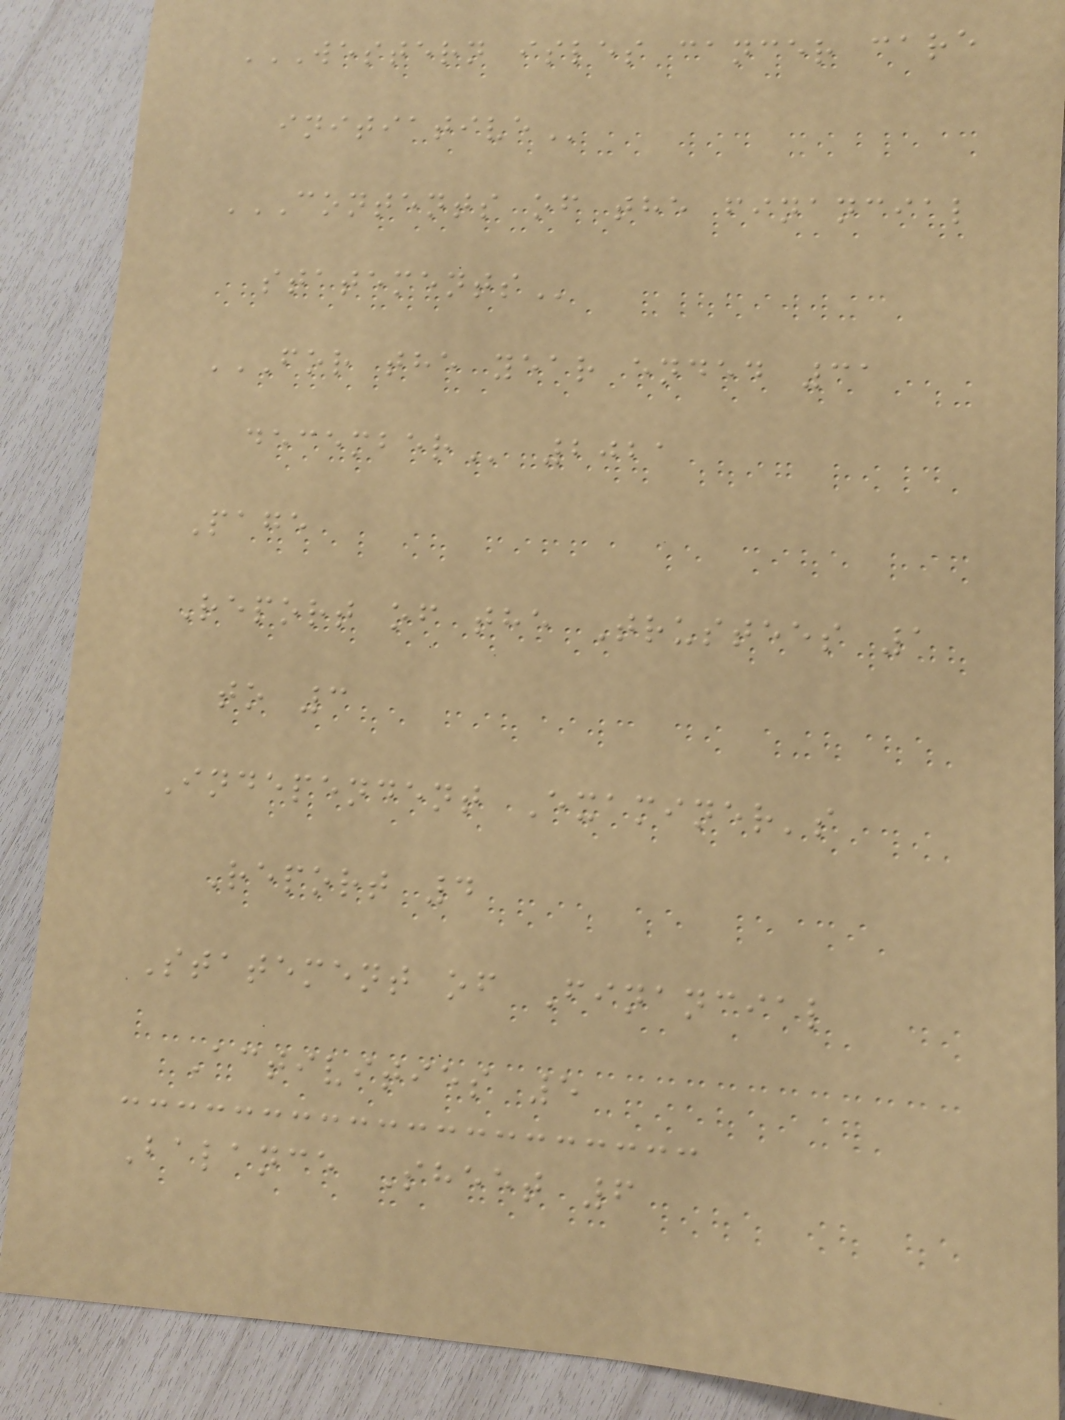WESTERN ISLES CANCER CARE
INITIATIVE
CONTENTS OF THE FINANCIAL
STATEMENTS
FOR THE YEAR ENDED 31
DECEMBER 2021
Page
Report of the Trustees 1
to 3
Independent Examiner's
Report 4
Statement of Financial
Activities 5
Balance Sheet 6
